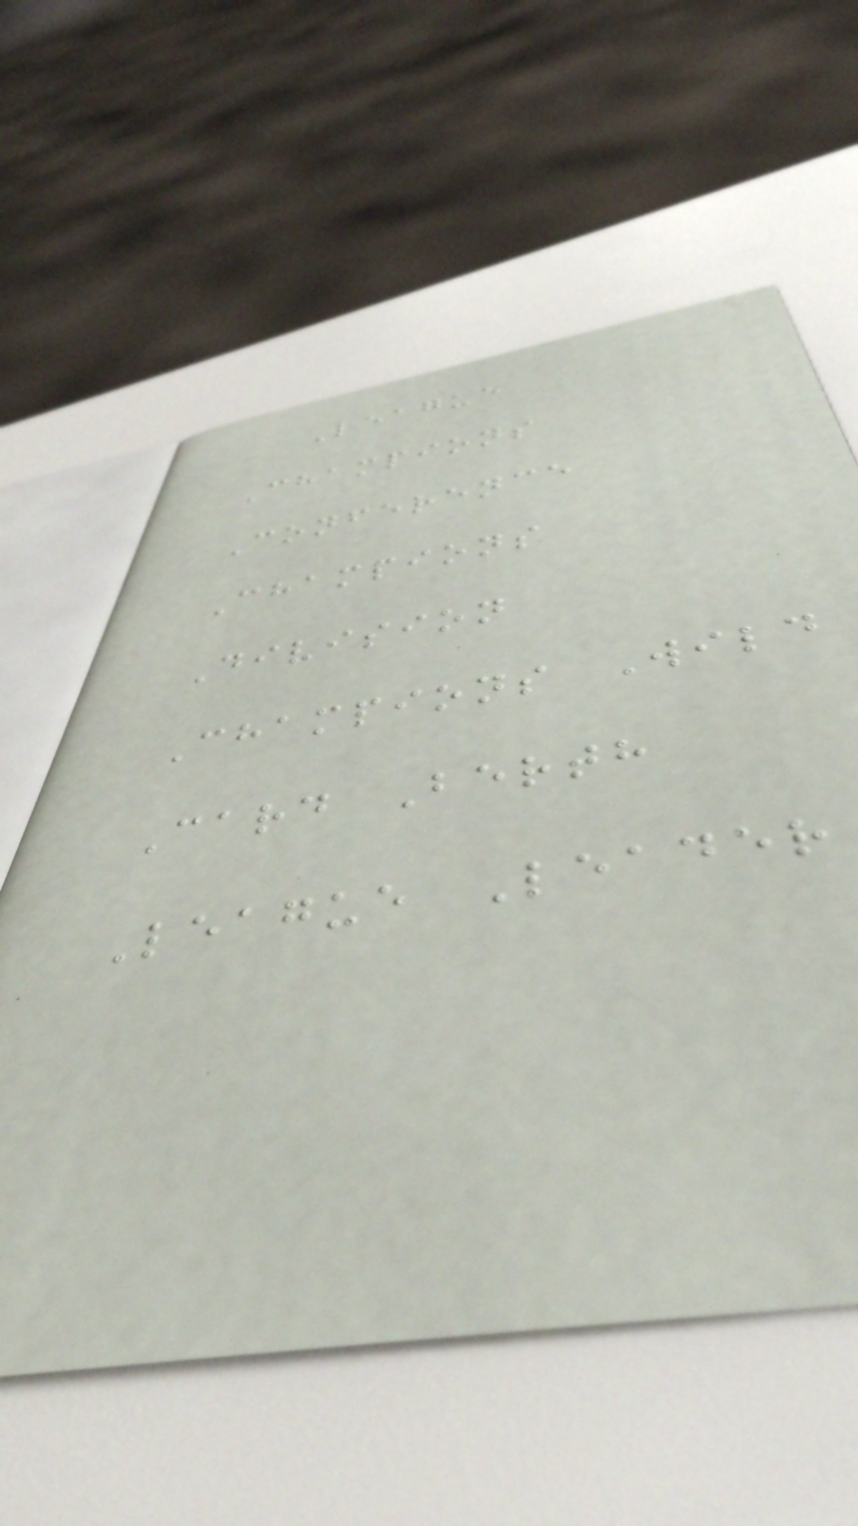League
Champions
Conference
Champions
Division
Champions Wild
Card Berth
League Leader
